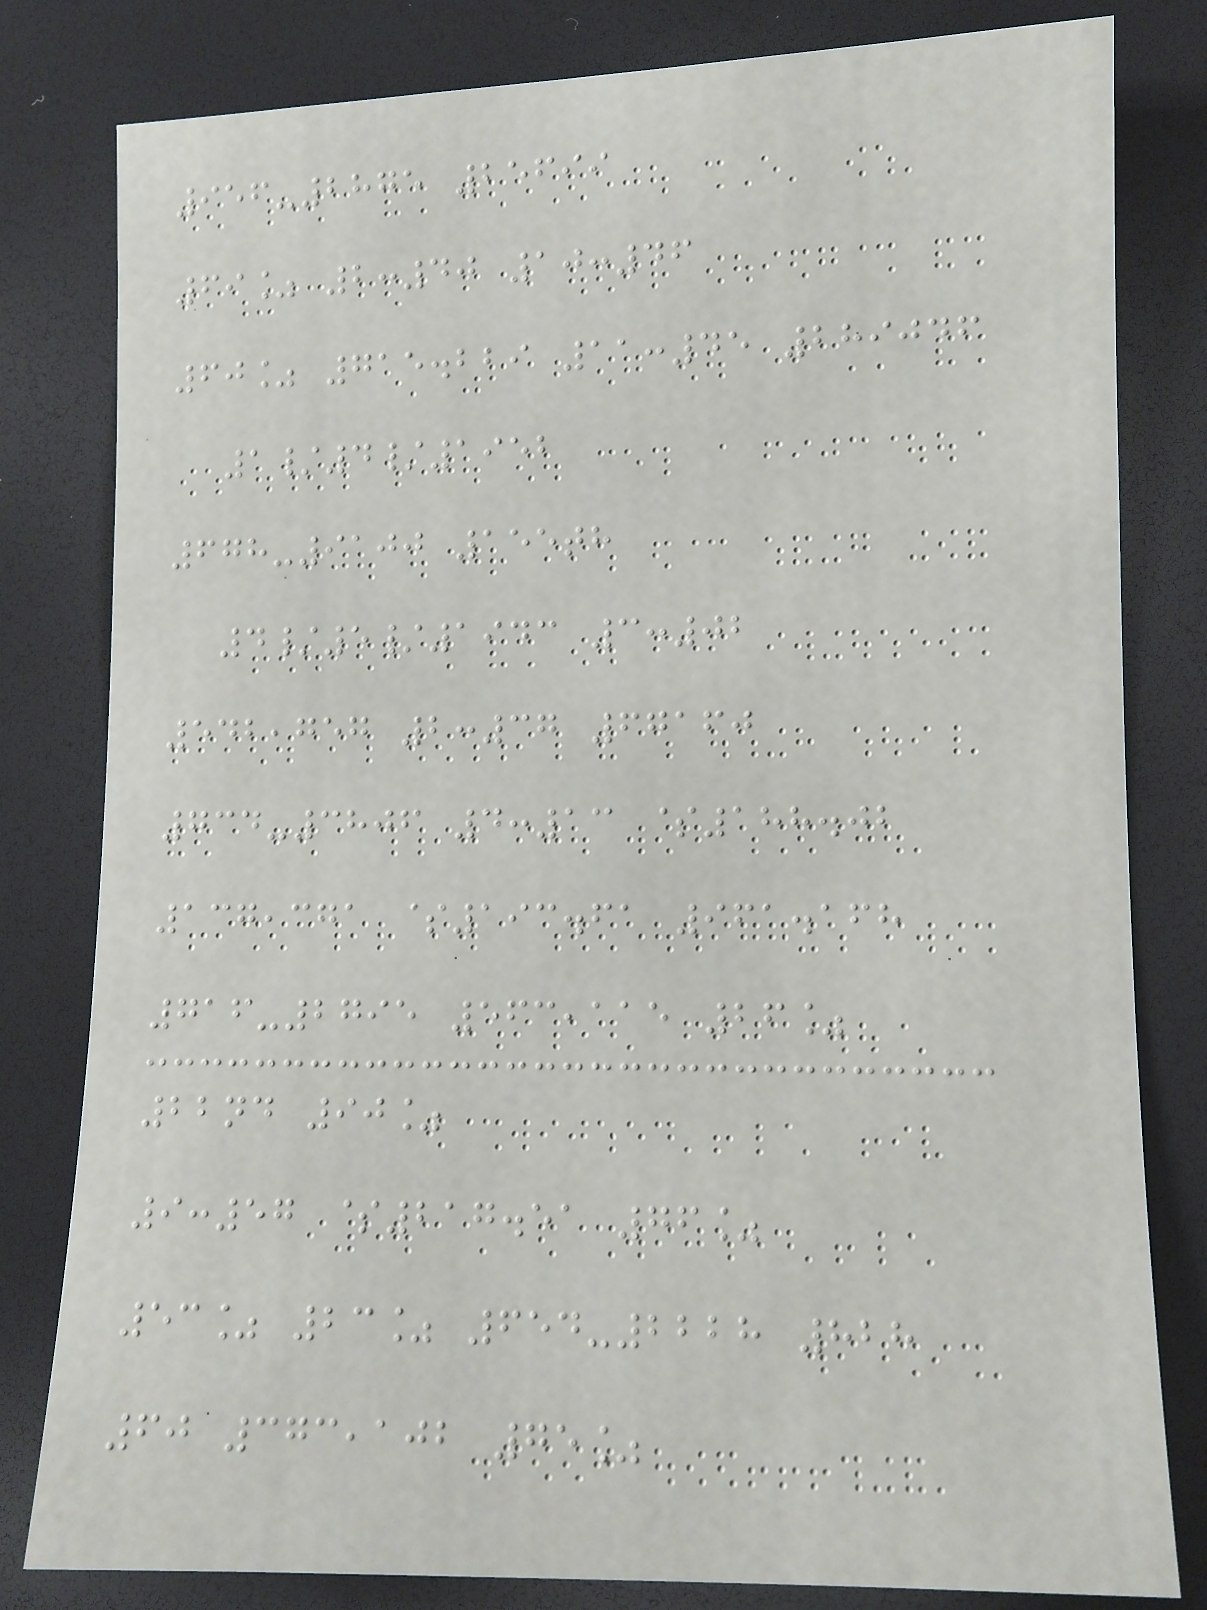956-2875 25699
69% 2:40 10:46
60% 715.229 11:45 289046
1/4/1952
678-9100 155th
4/5/1943 3:02
542,757 2:37 67160
734-3806 4:13 $188.02
137,371 $193.61 961.168
716-2795 563,115 26%
22nd 90%
9:57 $217.51 76%
53% 23% 654-2228 828
60 373,102 75%
